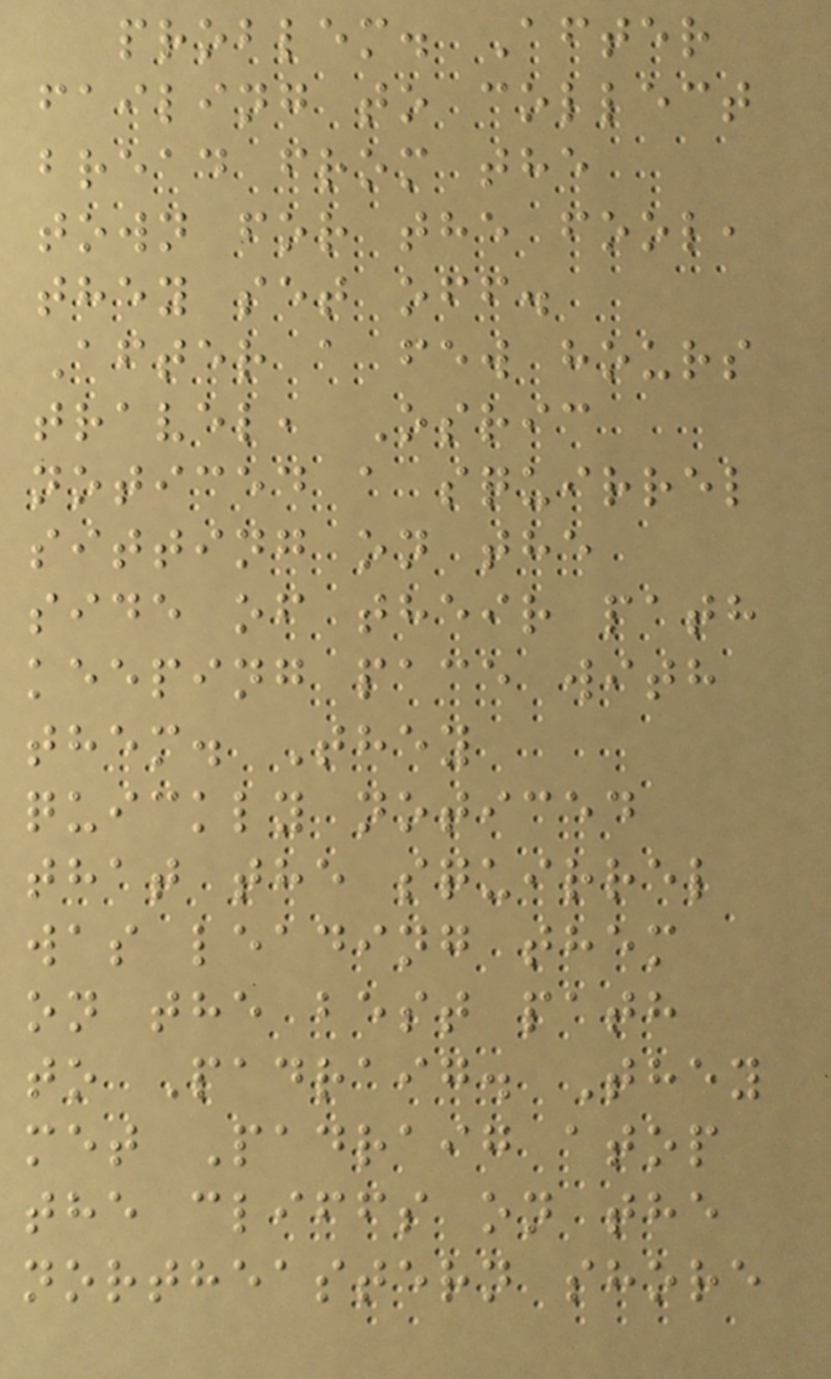problem. After
failing to collect
bread from the
town for the fool,
they set off.
After a few hours
travel, Osric
noticed a squirrel
sitting on the
side of their path
keeping pace with
them. They
quickly noticed
that the squirrel
was leading them
on the best path
to Padraig. They
met Padraig atop
the cliffs on the
northeastern shore
